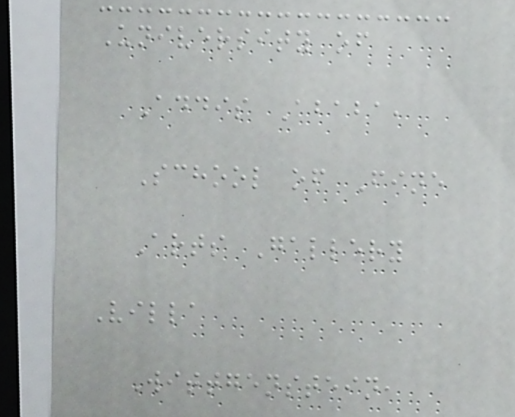University of
Addis Ababa,
School of Fine
Arts Gallery
Villa
Wittgenstein,
